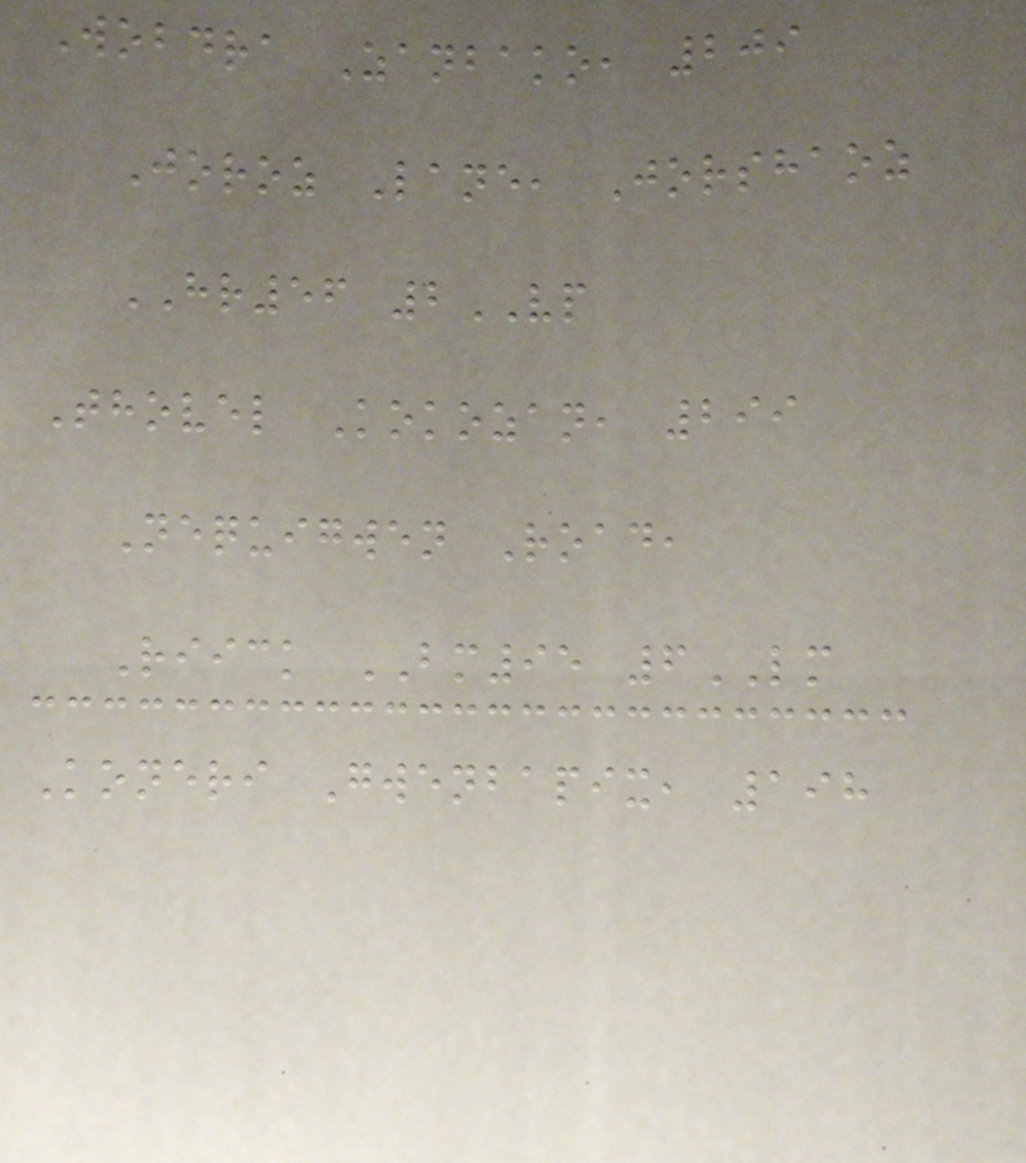Wobdra Zanbako, 209
Joroz Lane, Jorshaoz
HR56 2VP
Thovel Kokozan, 299
Nequigwen Road,
Riick BM95 6LM
Koneri Gwenbapix, 198
